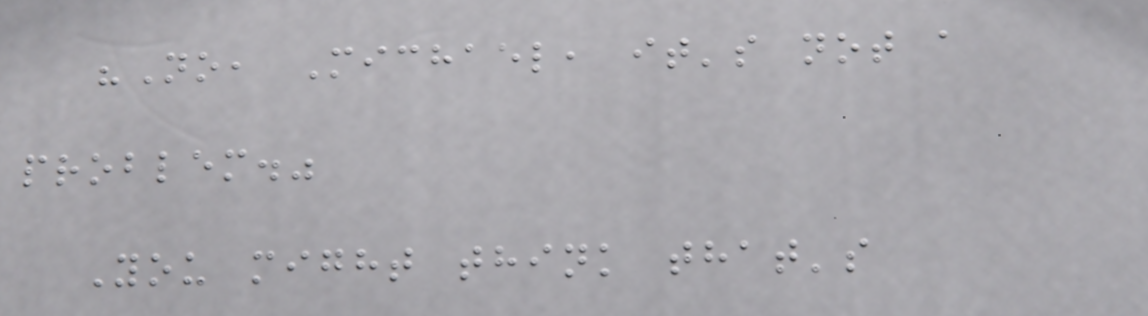"No, Michael, it's not a
problem."
You might think that's
